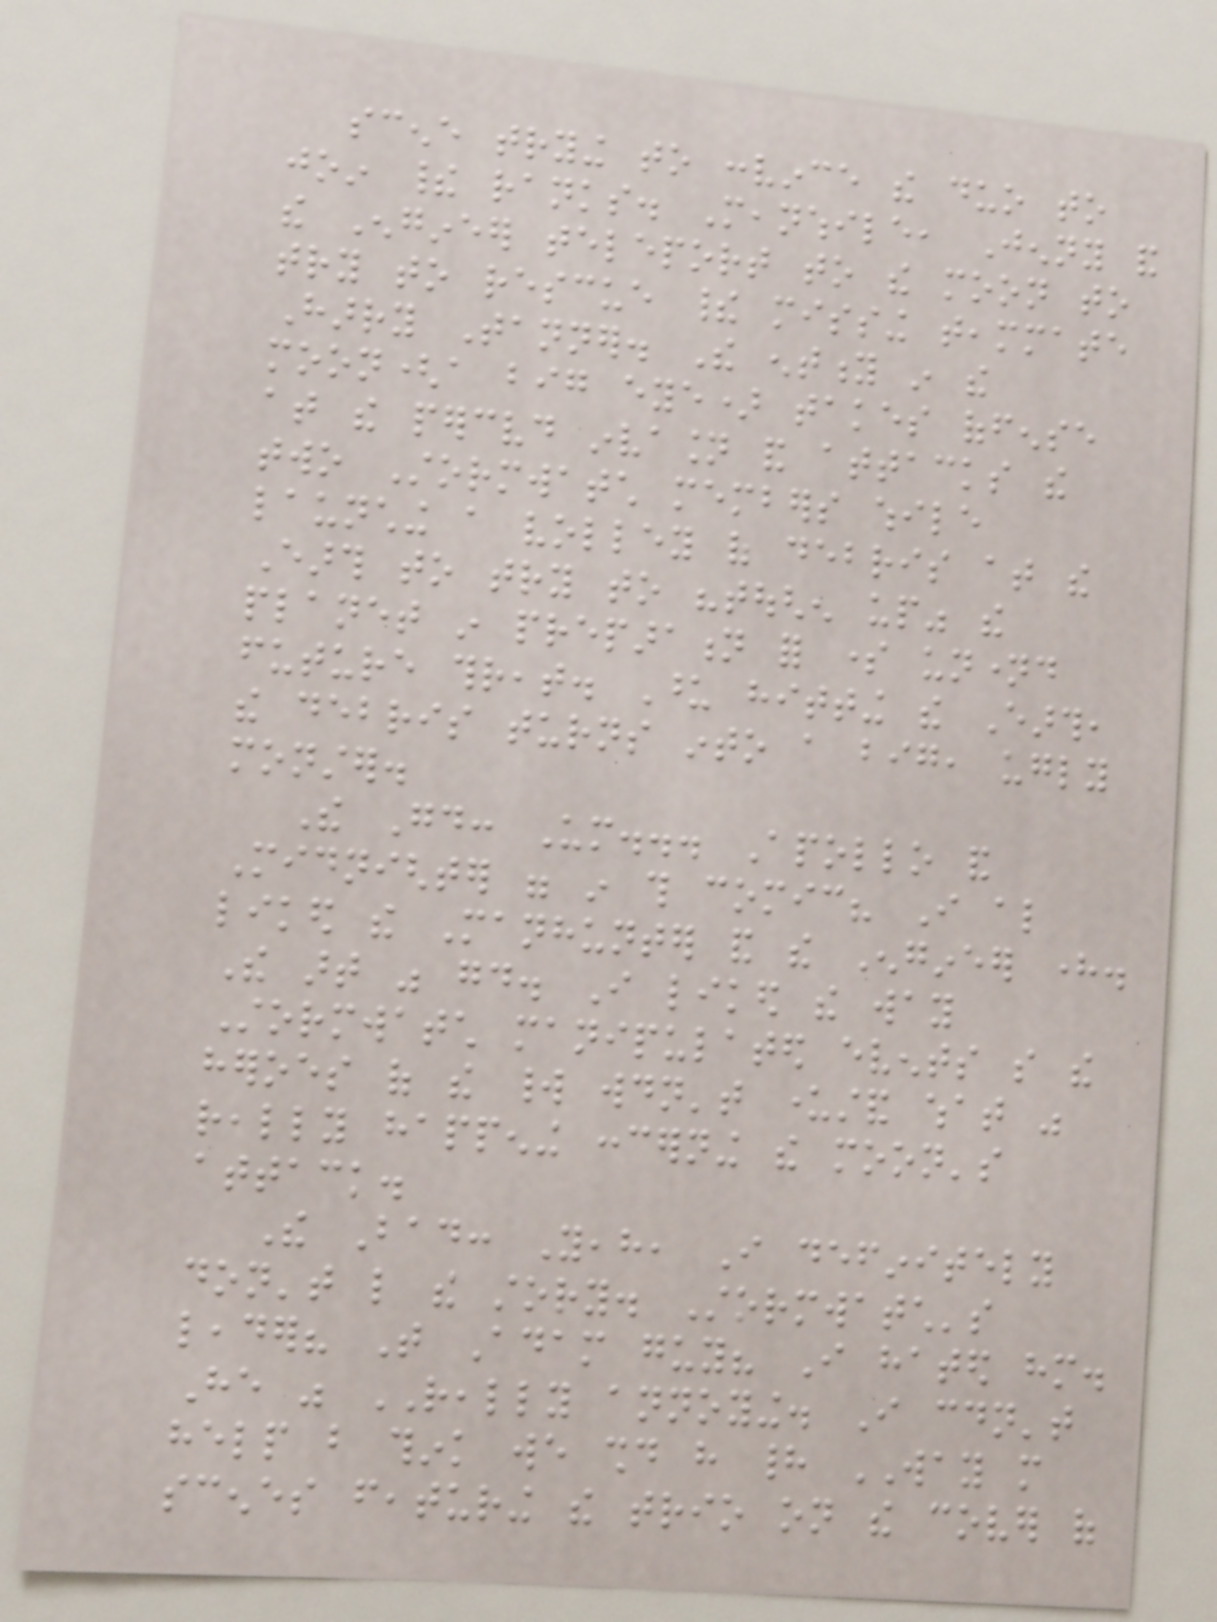scene trying to convince the duo to
join their ranks. Meanwhile, Jenny and
the Engineer teleport to the moon to
try to rescue their missing teammate
Harry Tanner. The entity in the
moon(a big eye) takes offense
at the perceived invasion and attacks the
two Stormwatch members while
launching a volley of debris at the
Earth to try to "toughen up" the
planet in preparation for some unnamed
future threat. Upon hitting the Earth,
the debris turns into a big, ugly
monster.
The Good: Um... Apollo and
Midnighter were in this comic? I also
liked the Manhunter and the Engineer here.
The art was good. I liked the way
Stormwatch manipulated events so the
heroes of the world wouldn't understand what was
really happening concerning the moon's
attack.
The Bad: Yeah, I definitely
don't like the story. Stormwatch's
leader? That Adam guy? I hated him.
He was REALLY annoying. I couldn't
help but think we should have had WAY more
scenes featuring the trio on the cover of
